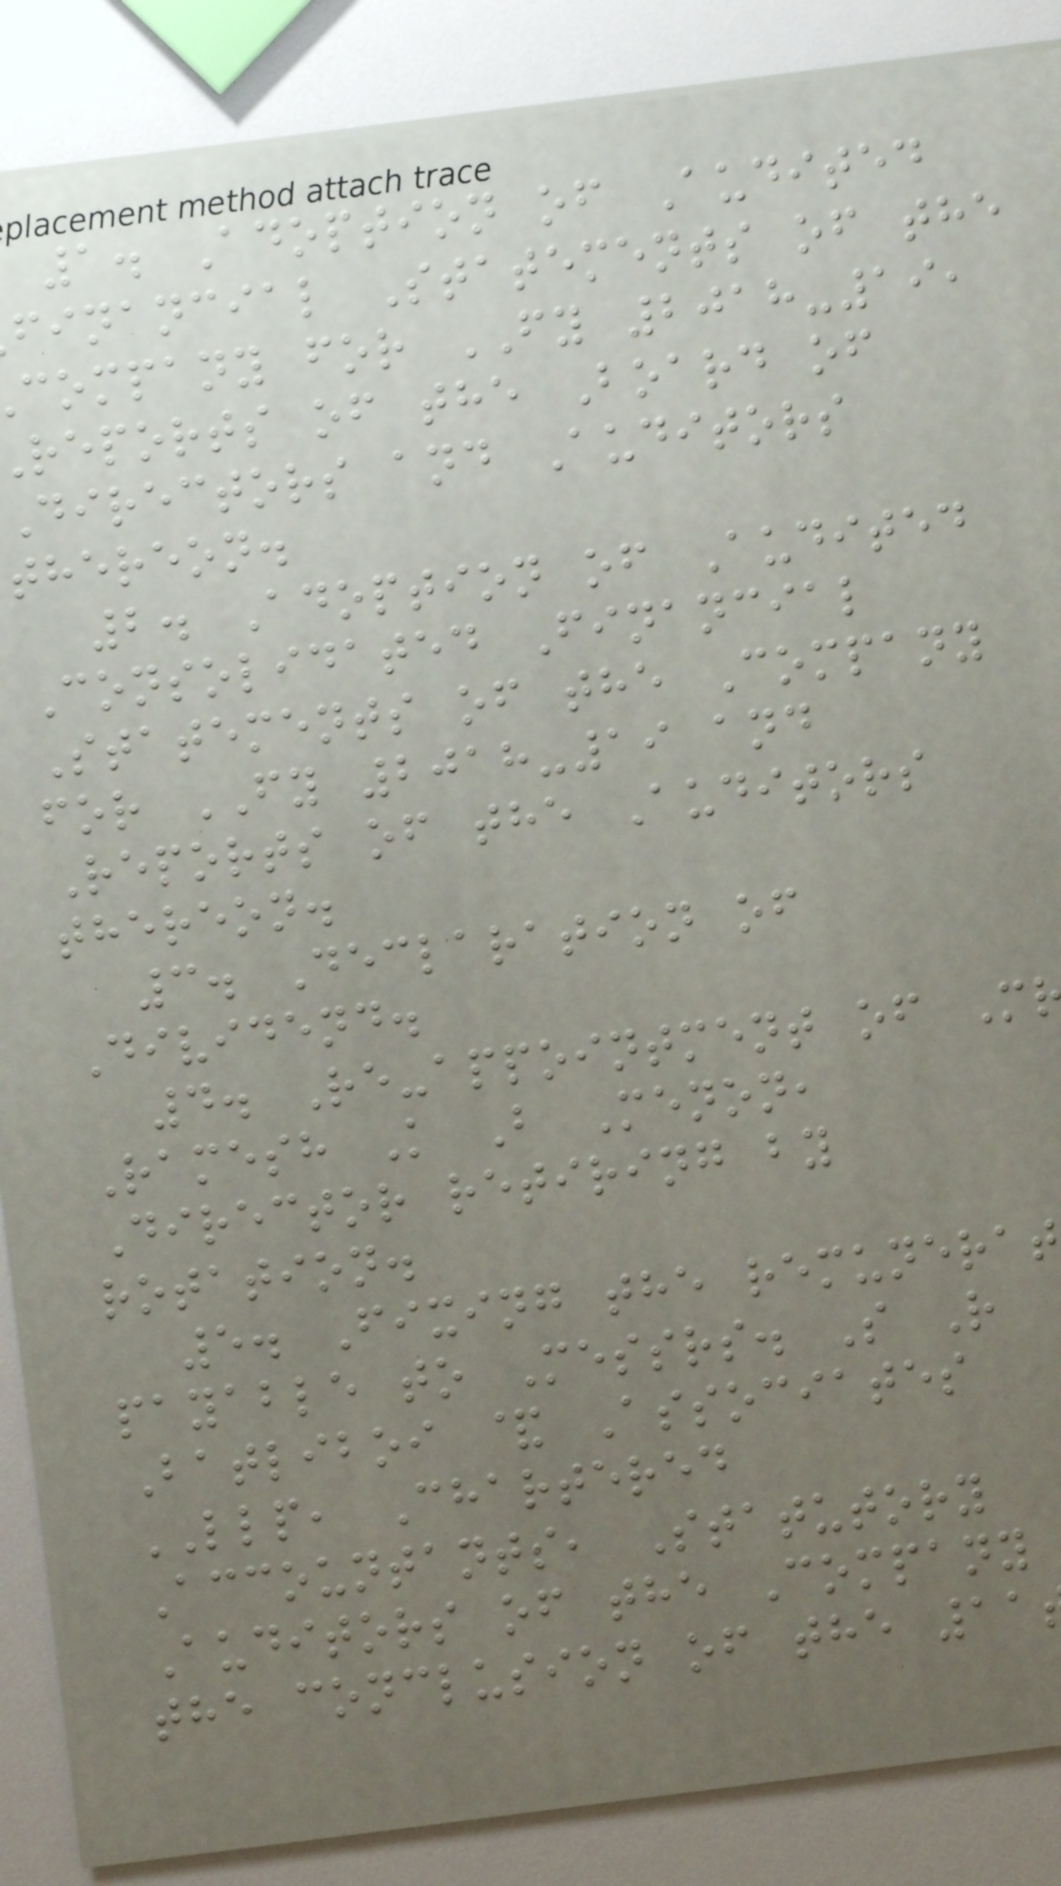1. Adoption of Audited
financial Statements of the
company for FY 2018-19,
reports of the Board of
Directors and Auditors
thereon.
2. Adoption of Audited
Consolidated Financial
Statements of the Company
for FY 2018-19 and
Reports of the Auditors
thereon.
3. Declaration of
Dividend.
4. Re-appointment of M
Ramesh K B Menon,
Director retiring by
rotation.
5. Fixing the remunerat
payable to Messrs. S R
Batliboi & Associates
LLP, Chartered
Accountants, Statutory
Auditors of the Company
the conclusion of the 11
